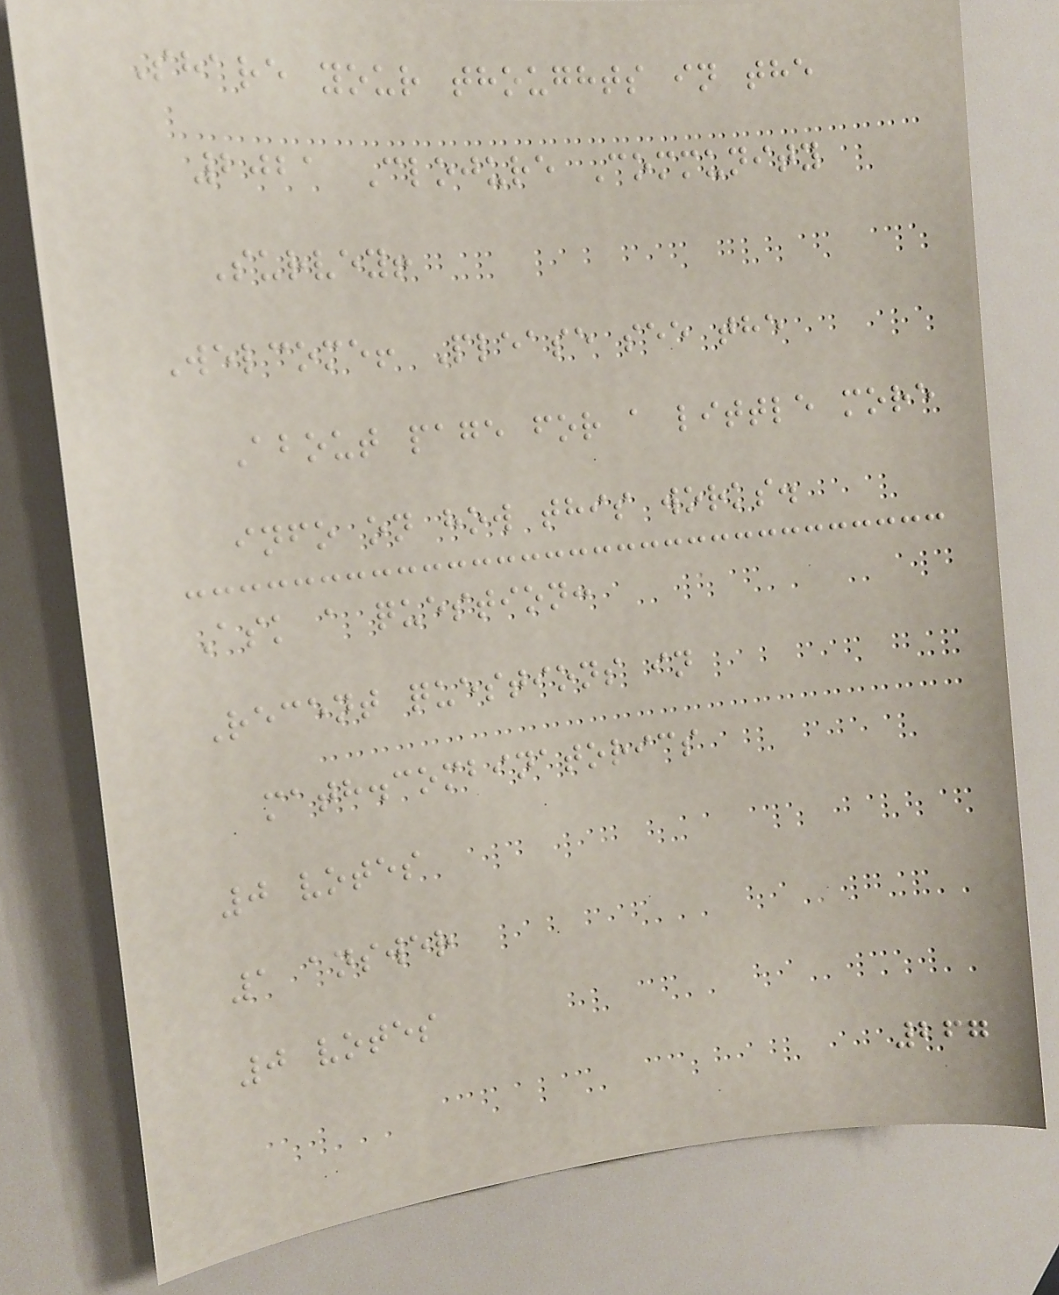Share your thoughts in the
2021 Clojure Community
Survey!
Welcome! Please see the
About page for a little more
info on how this works.
Ask a question:
Recent questions in
math.combinatorics
0 votes
1 answer
0 votes
267
